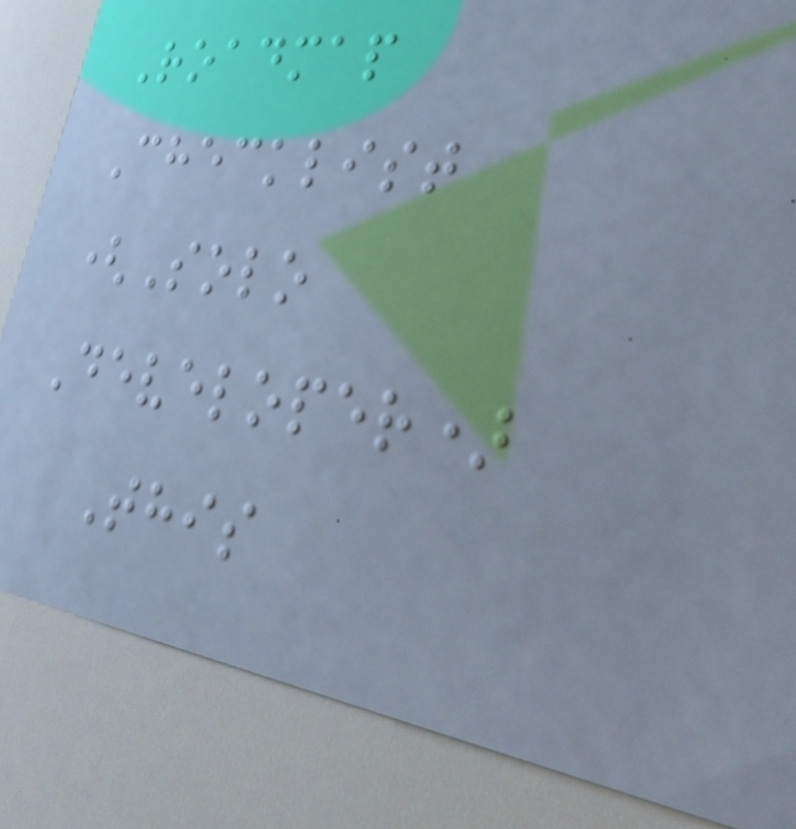Roadmap
Checklist
(Solo
Developer)
This
